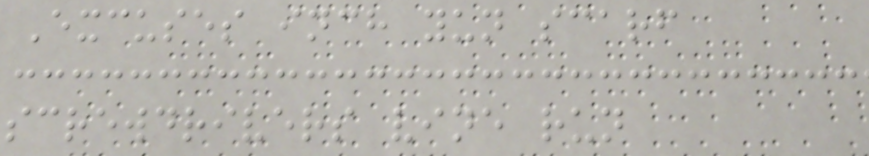Excuses inch yun scarf
screwdrivers vine run
